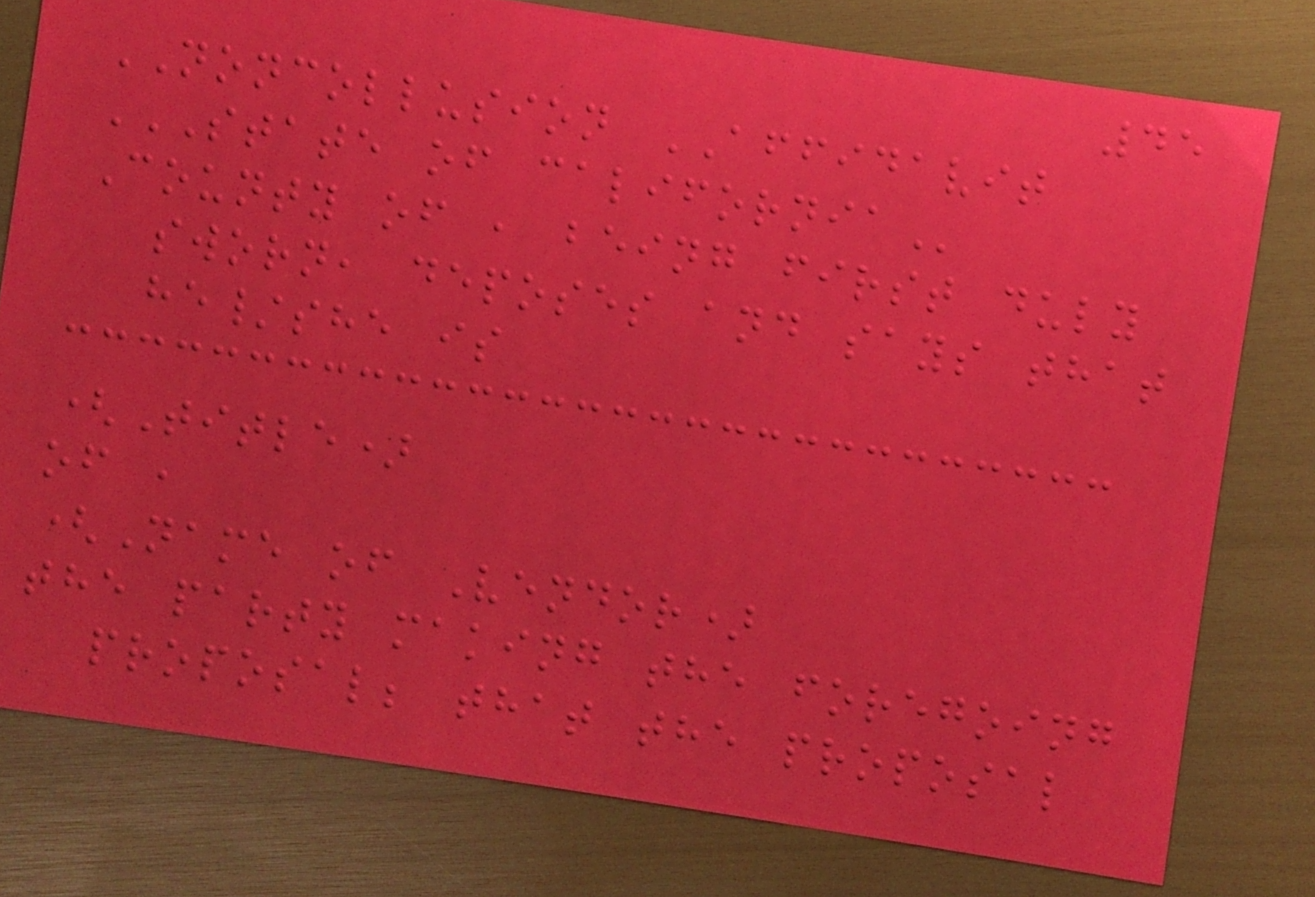45
NONCOLLUSION AFFIDAVIT
STATE OF CALIFORNIA
County of , being first duly
sworn, deposes and says that
he/she is
(Title)
of ,
(Name of Vendor)
the party making the foregoing
proposal; that the proposal
